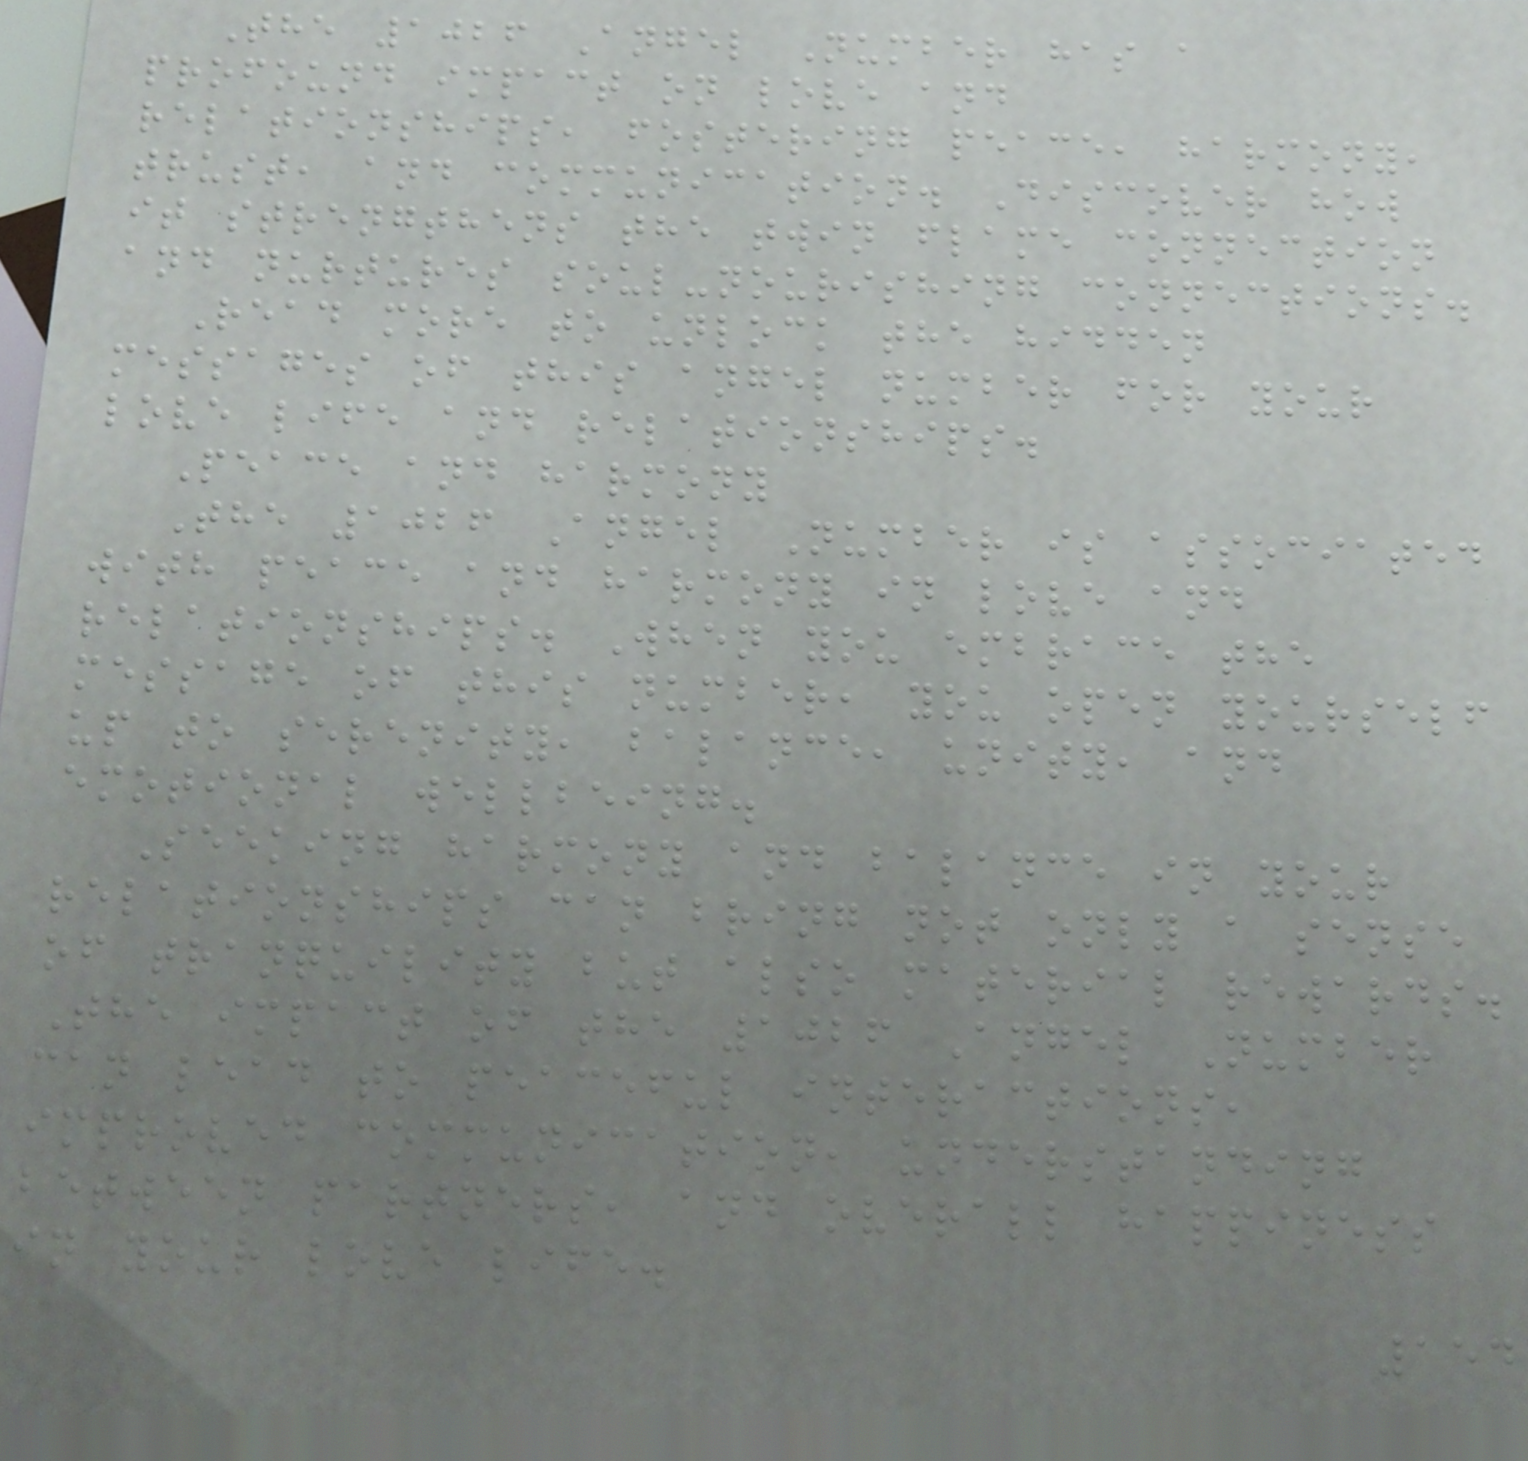The 1026 Angel Number has a
profound impact on love and
relationships, fostering peace, harmony,
trust, and communication. Discover how
it strengthens the twin flame connection
and nurtures soul-nourishing connections.
Read more to unlock the hidden
messages of this angel number for your
love life and relationships.
Peace and harmony
The 1026 Angel Number is associated
with peace and harmony in love and
relationships. When you embrace the
message of this number, you open yourself
up to serenity, balance, unity, and
emotional wellbeing.
Seeking harmony and balance in your
relationships can bring not only a sense
of tranquility but also material rewards.
The impact of the 1026 Angel Number
can lead to peaceful interactions,
improved communication, understanding
between partners, and overall happiness
in your love life.
154
